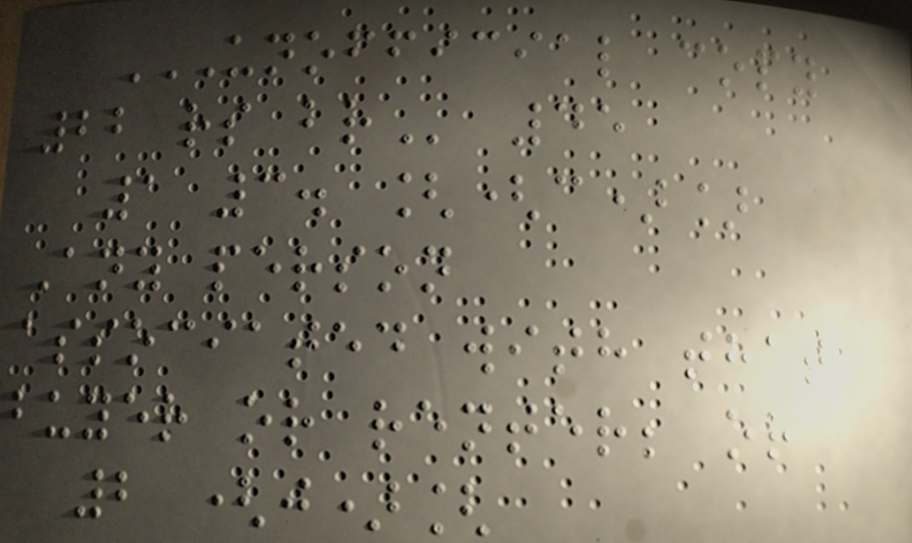UNOFFICIAL COPY
22 RS BR 45
1 3. [(c)]
Any person
associated with that
buyer or renter; or
2 (j)[
